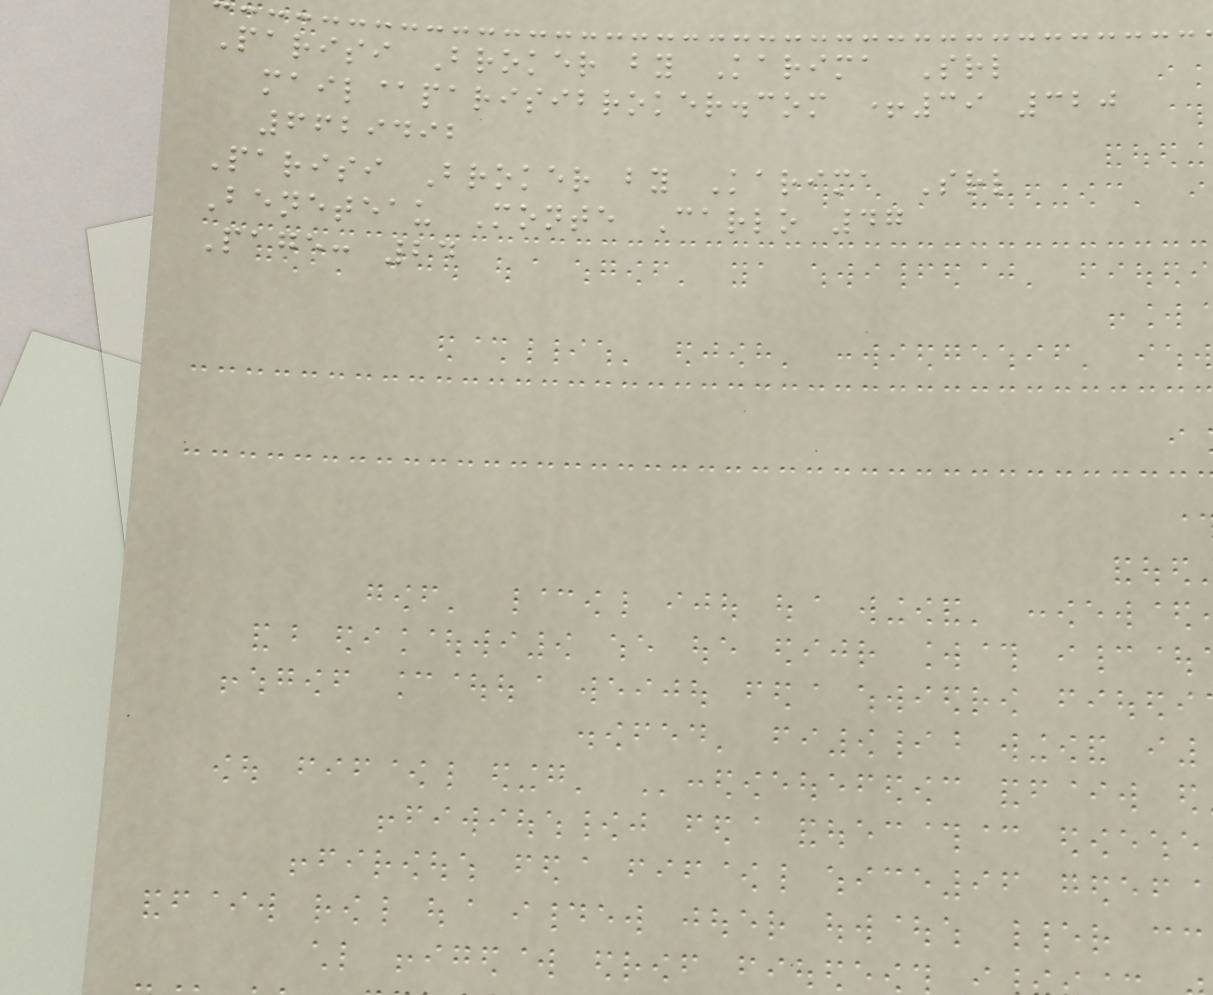Parisi Broker by Karima Srl
mail@parisibroker.com +39 320
6629492
Parisi Broker by Karima Srl
Beneteau Monte Carlo 47
Page: 24
